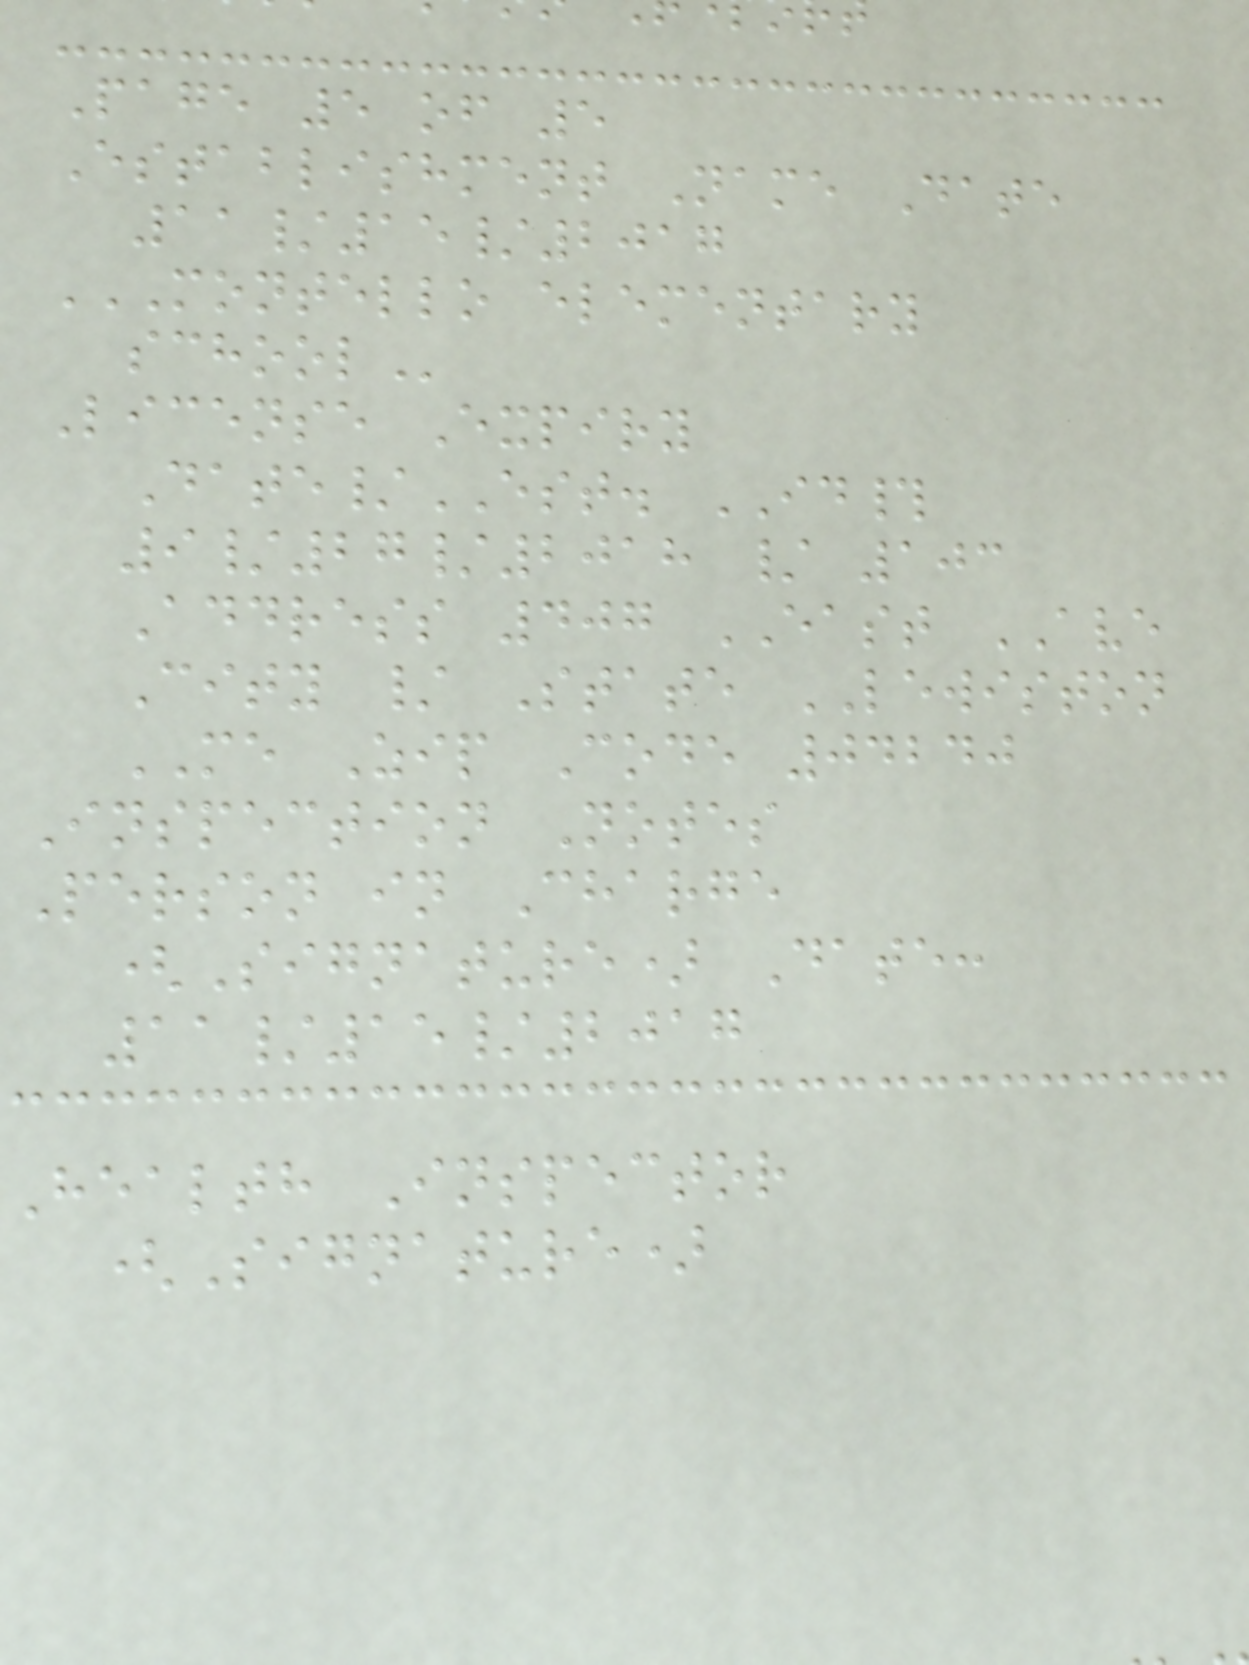Page 5 of 5
Establishment Name Date
11/15/2017
MONTELLO ELEMENTARY
License Expiry
Date/EST. ID#
9/27/2018 / 103
Address 407 EAST AVE
City / State LEWISTON
ME Zip Code 04240
Inspection Notes
Person in Charge
(Signature) Date:
11/15/2017
Health Inspector
(Signature)
